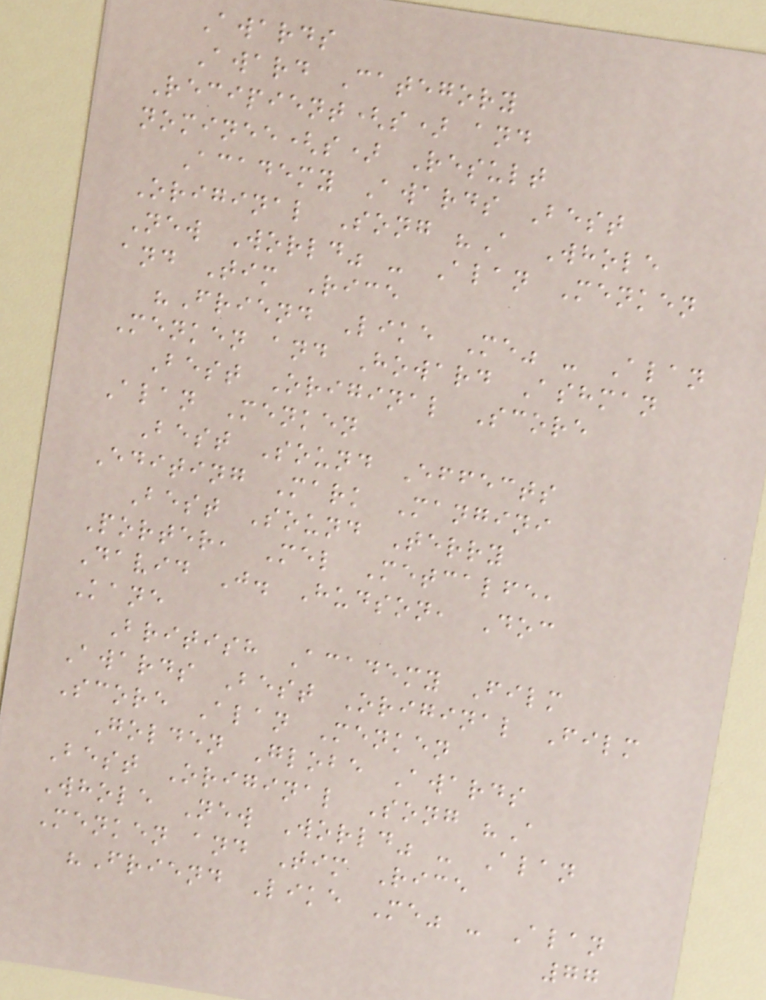Awards
Award Category
Recipient(s) and
nominee(s) Result
Academy Awards Best
Original Song "A Whole
New World" - Alan Menken
and Tim Rice
"Friend Like Me" - Alan
Menken and Howard Ashman
Best Original Score
Alan Menken
Best Sound Effects
Editing Mark Mangini
Best Sound Terry
Porter, Mel Metcalfe,
David J. Hudson, Doc
Kane
British Academy Film
Awards Best Original Film
Score Alan Menken
Golden Globe Awards
Best Original Song "A
Whole New World" - Alan
Menken and Tim Rice
"Friend Like Me" - Alan
77
